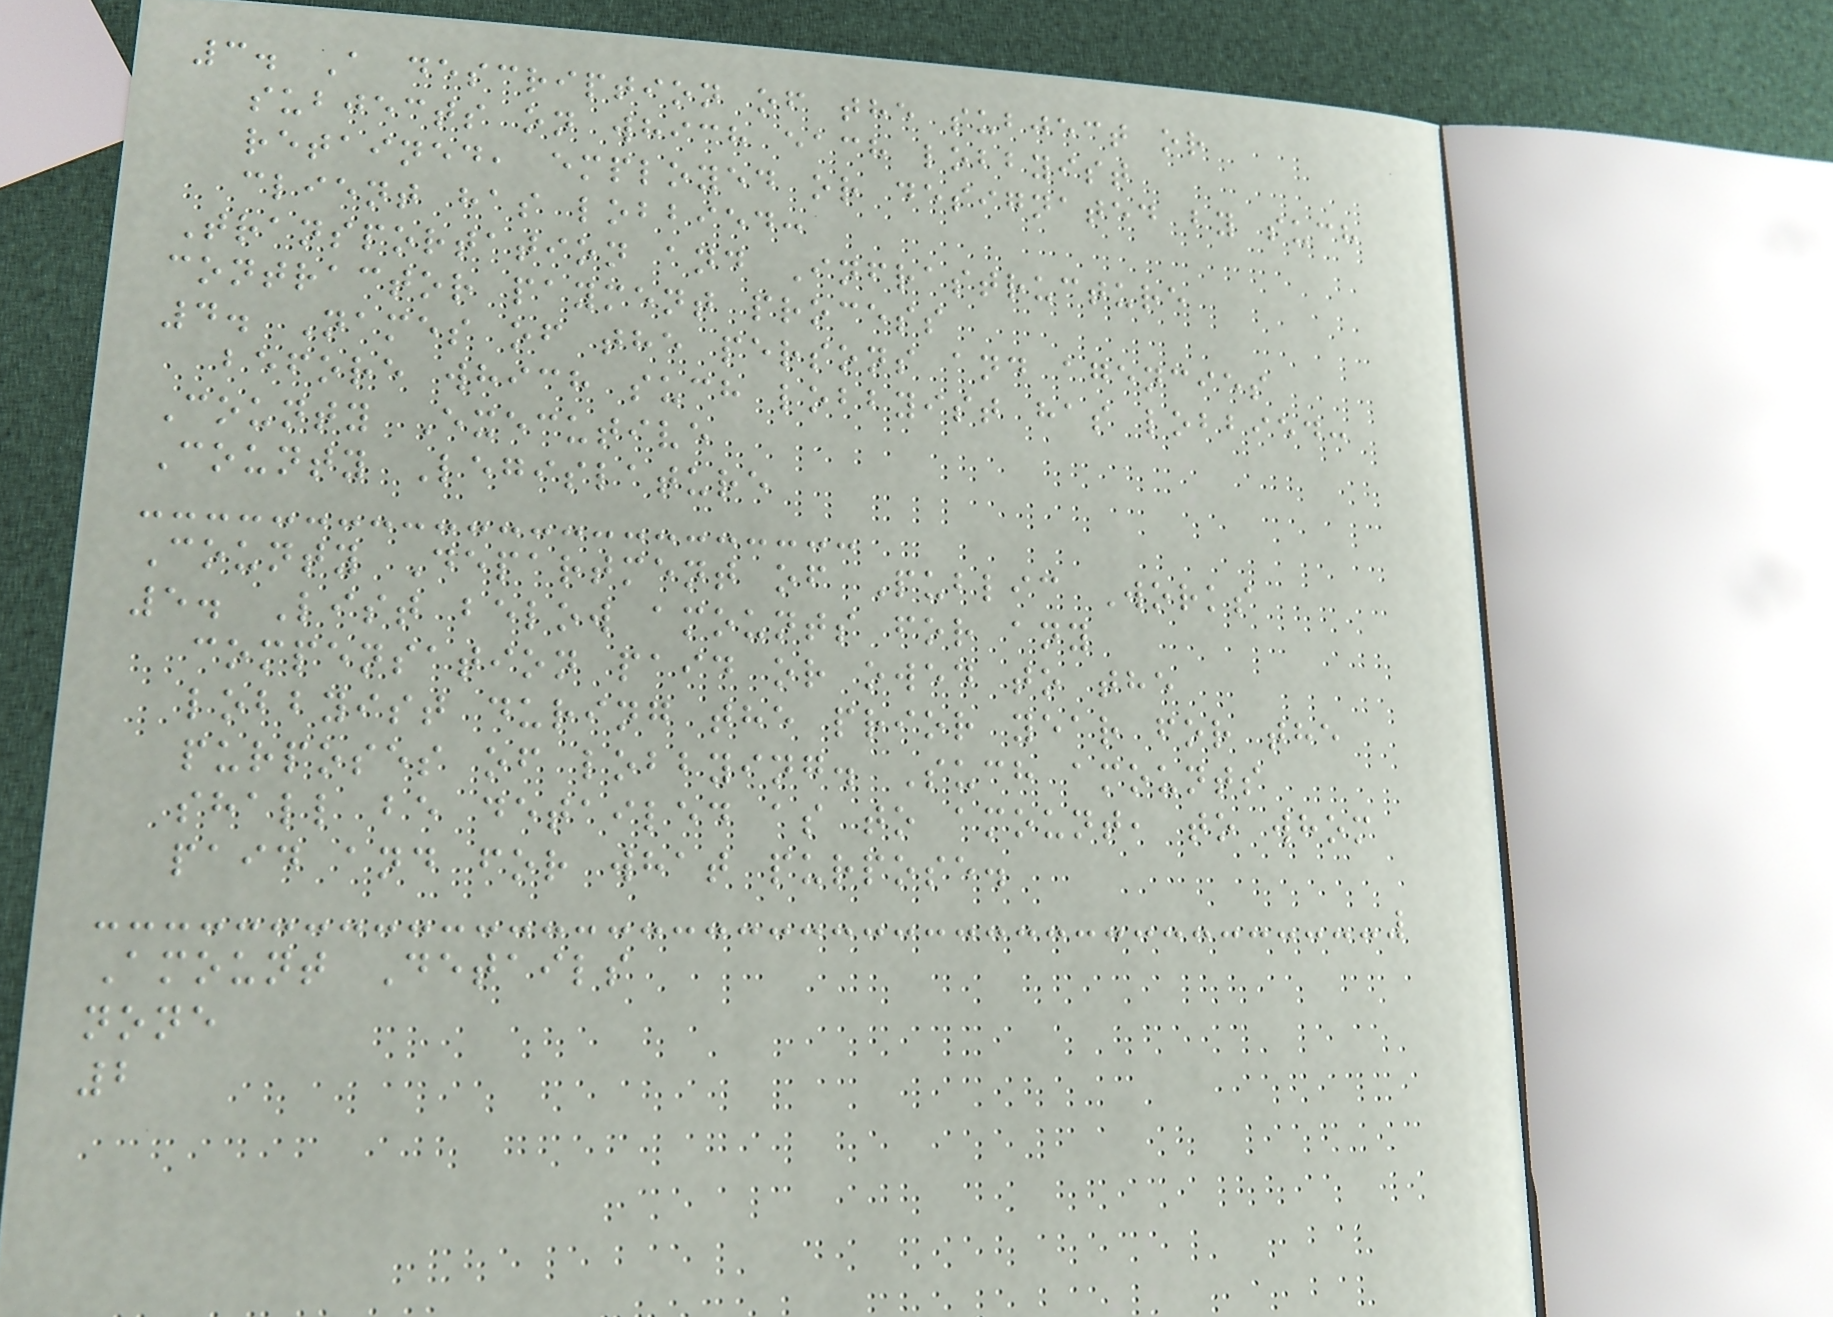3. A description of the subject or
subjects on which each lobbyist
retained, employed or designated by such
client has lobbied:
Transportation and Infrastructure
contractor payment process
4. Names of the persons and agencies
before which such lobbyist has lobbied:
County Executive
County Legislature
County Department of Public Works
5. List below amounts for any
compensation paid or owed to the
lobbyist during the prior year for the
purposes of lobbying. Such amounts
shall be detailed as to amount, to whom
paid and for what purpose.
Amount Details
none
2
